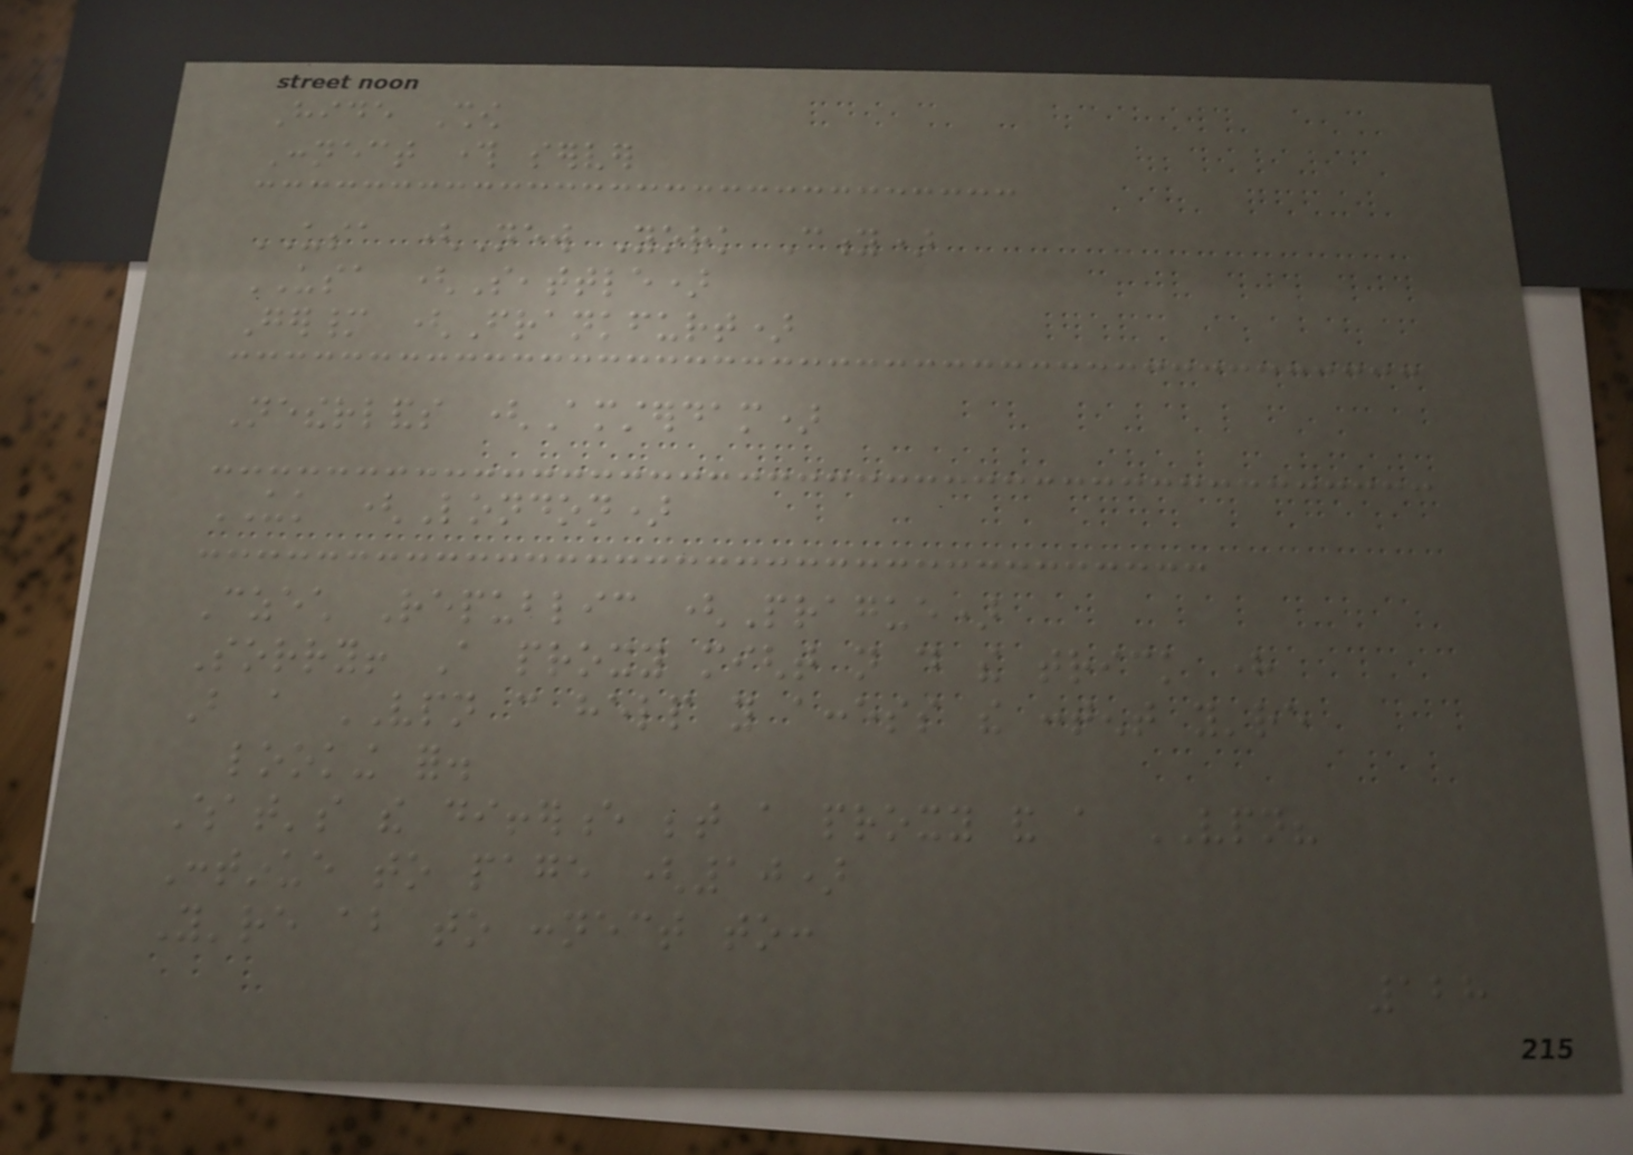Hide Show
Connect through server
USA (New York City)
USA (Seattle)
Germany (Frankfurt)
Netherlands (Amsterdam)
UK (London)
Czech Republic (Prague)
Sorry! A proxy might not do the trick here
But a VPN can help you access the content you're
looking for.
What's the difference between a proxy and a VPN?
Continue to page (10)
You're about to connect to:
128
